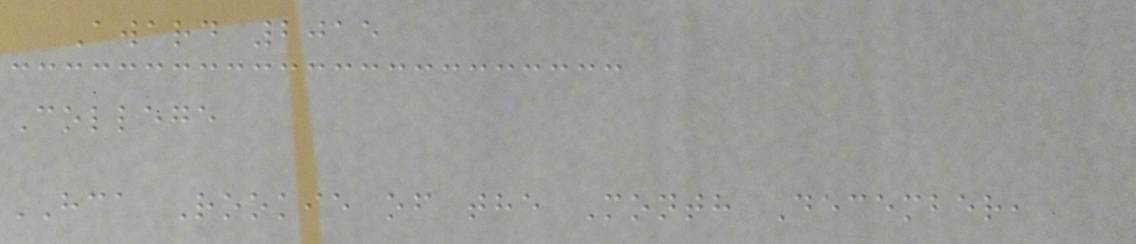Award 2015
College
HCA Rookie of the Month December,
